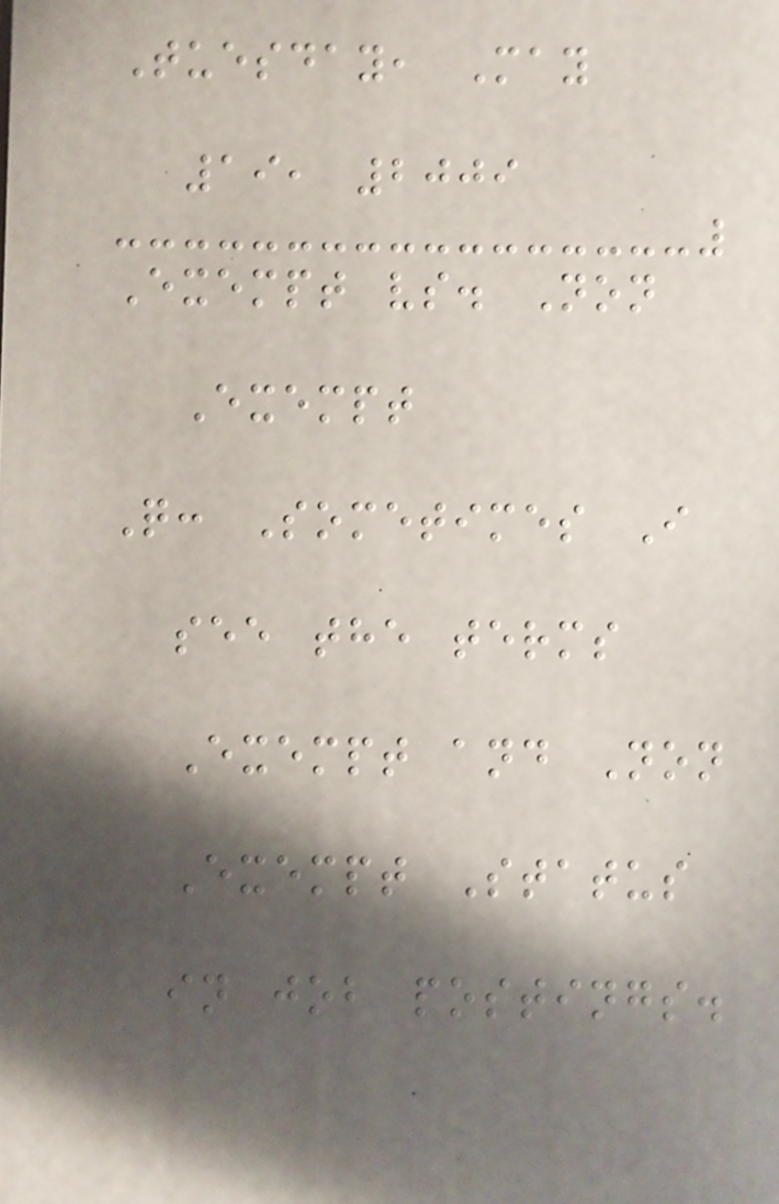Tuesday, May
19, 2009
Exempt vs. Non
Exempt
Q: Sometimes I
see the terms
Exempt and Non
Exempt Status
in job postings.
